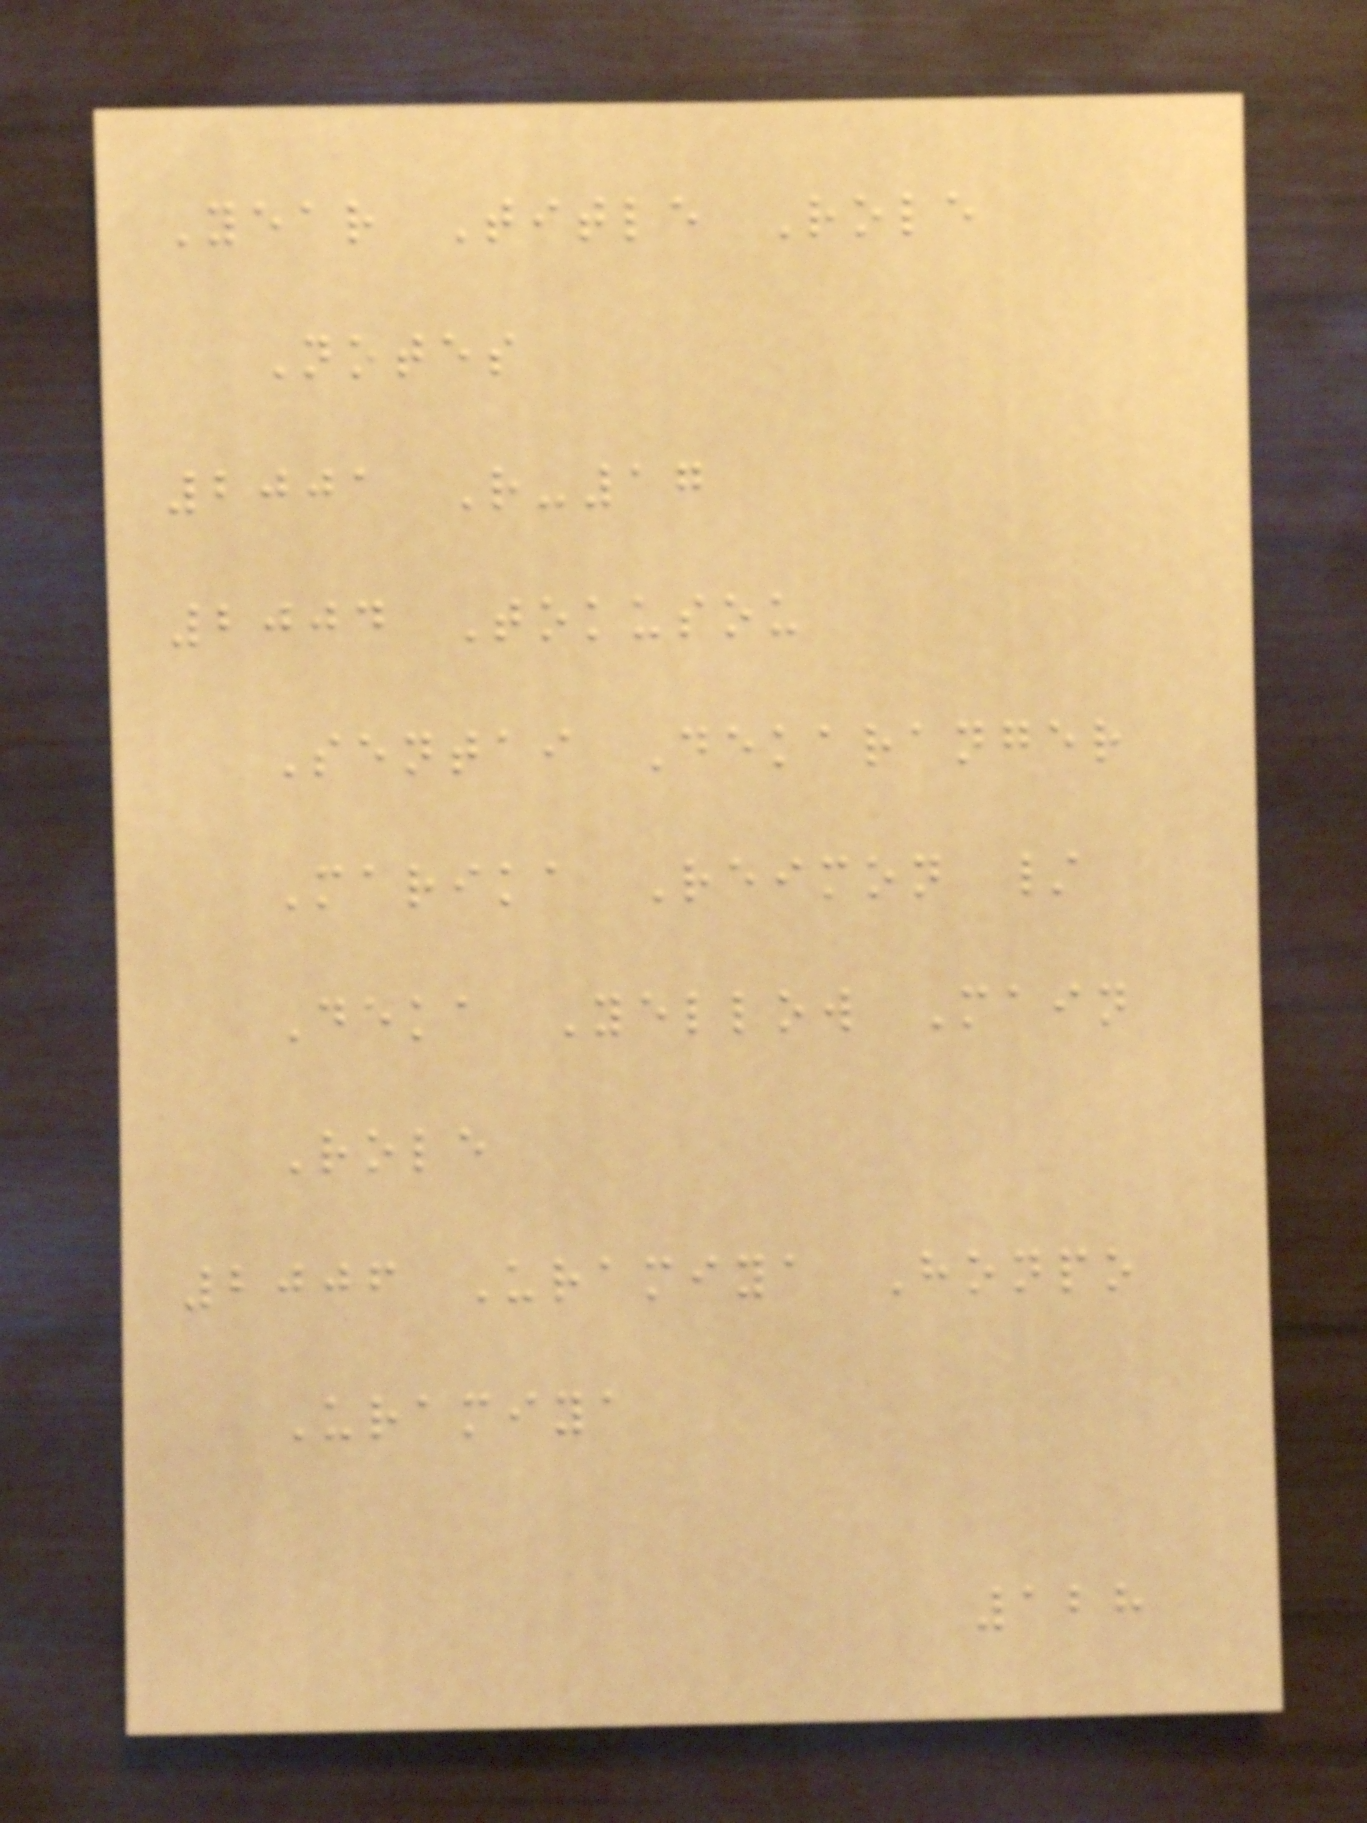Year Title Role
Notes
2001 R-17
2004 Tokusou
Sentai Dekaranger
Marika Reimon /
Deka Yellow Main
Role
2006 Uramiya Honpo
Uramiya
128
